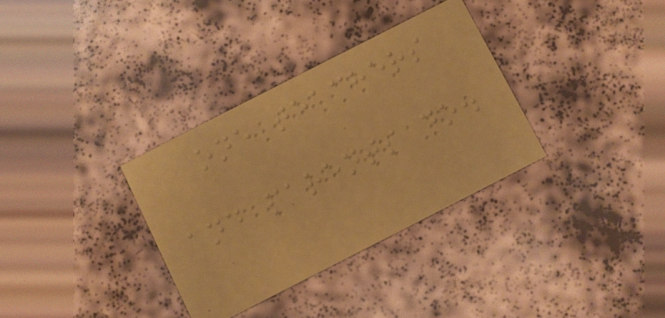one teachers
and parents do.
